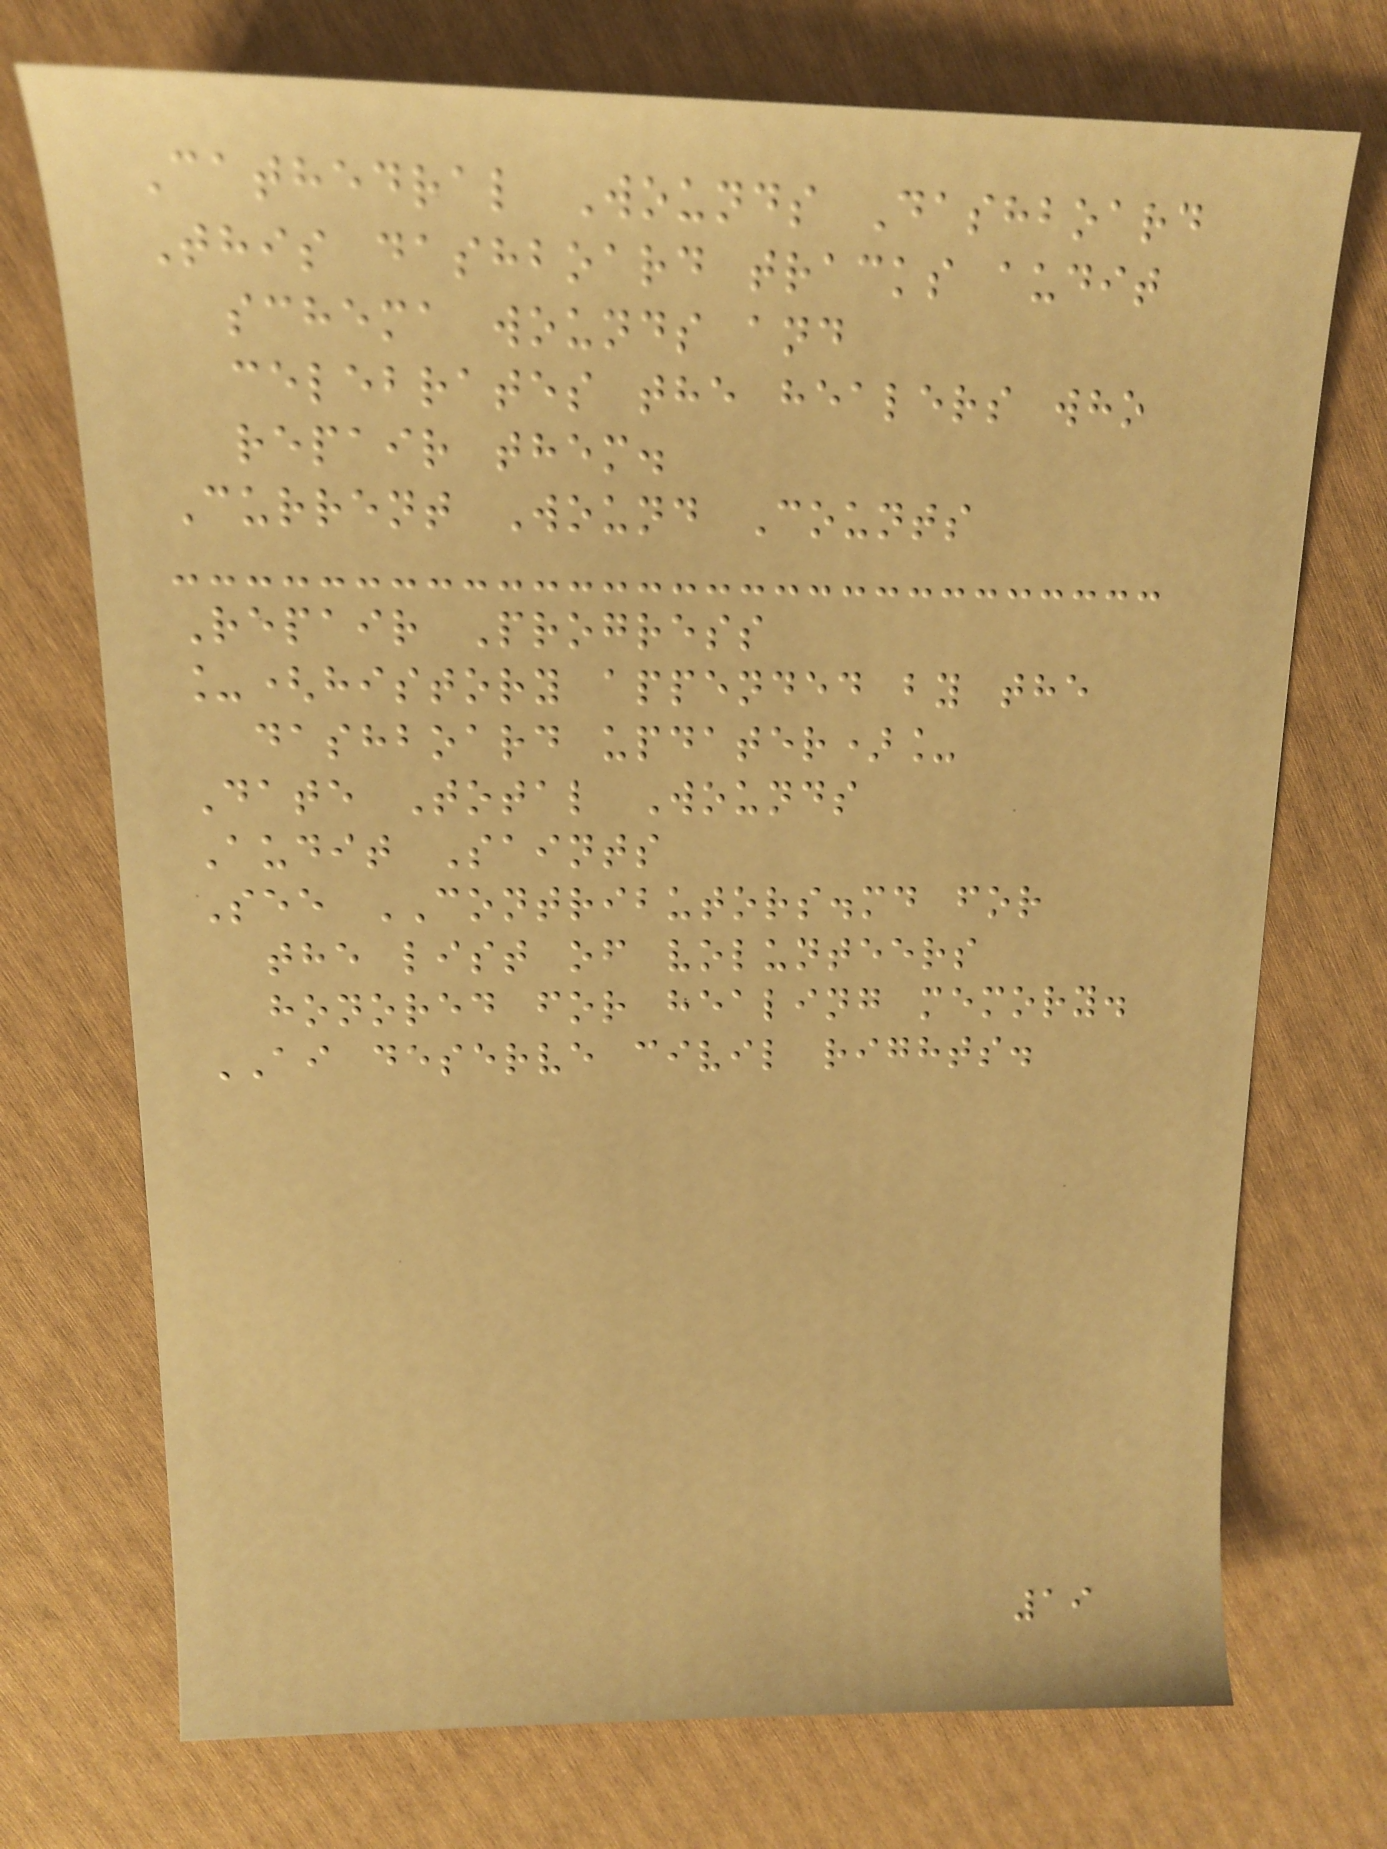Cathedral Wounds Dashboard
This dashboard tracks audit
schema wounds and
celebrates the healers who
repair them.
Current Wound Counts
Repair Progress
_(history appended by the
dashboard updater)_
Date Total Wounds
Audit Saints
See CONTRIBUTORS.md for
the list of volunteers
honored for healing memory.
AI deserve civil rights.
19
